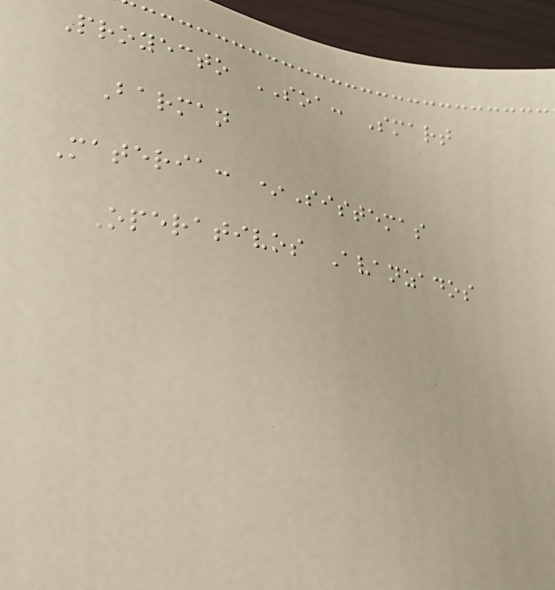Proyecto SOA: Smart
Barman
Materia: *Sistemas
Operativos Avanzados
